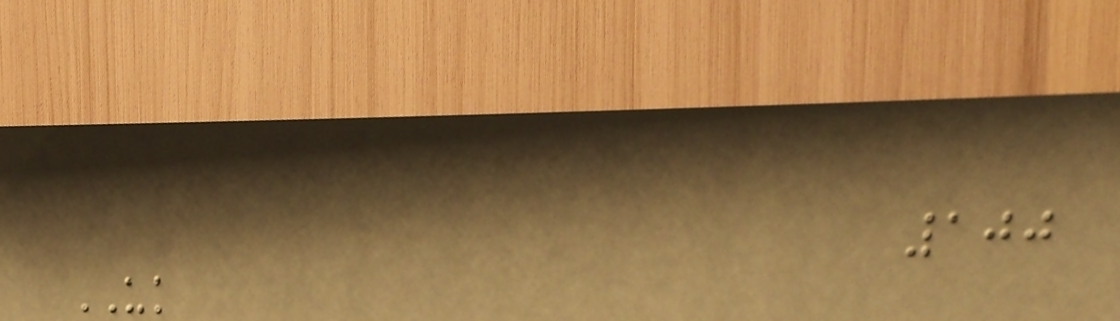100
UK
